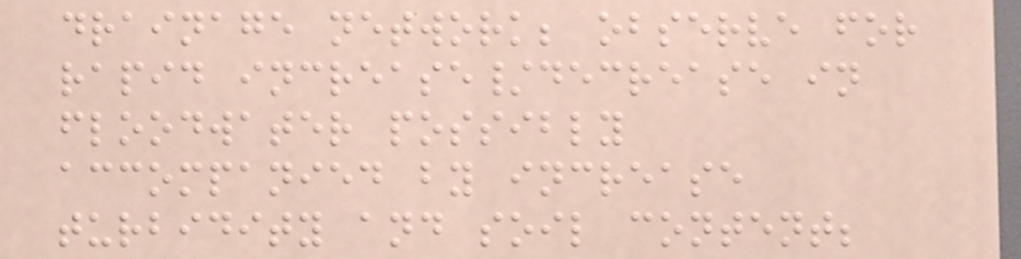drainage network; observe for
rapid increase/decrease in
floodwater possibly
accompanied by increase
turbidity and soil content;
